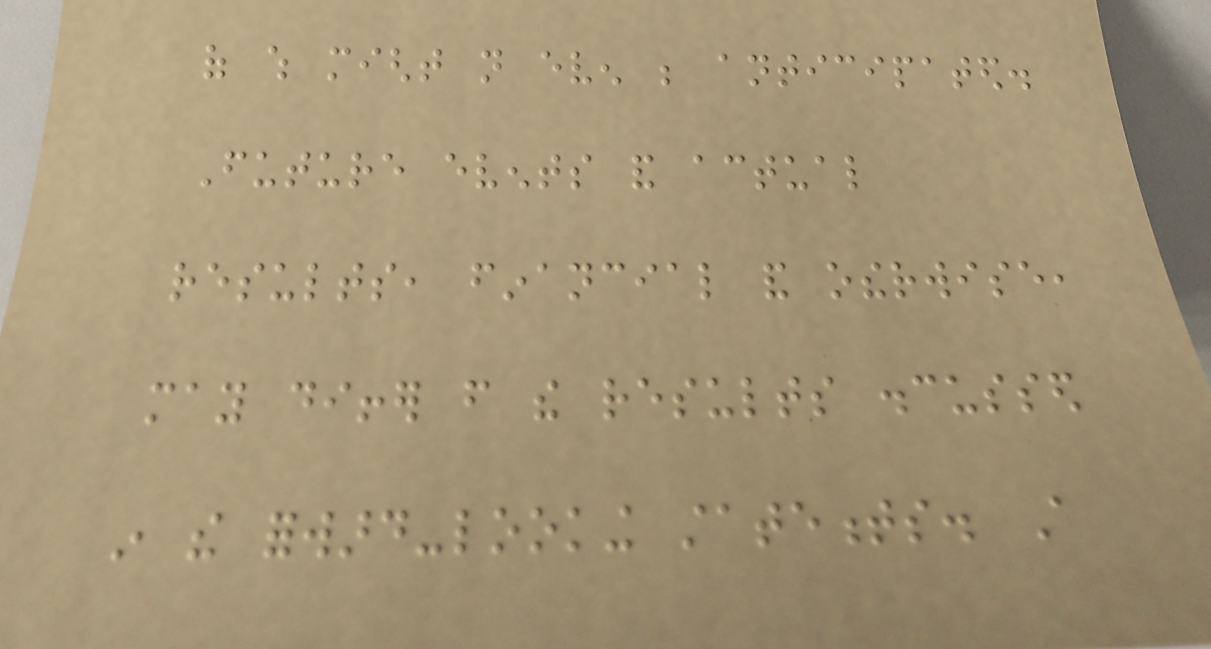of which might not even be anticipated.
Future events and actual
results, financial and otherwise,
may differ from the results discussed
in the forward-looking statements. A
